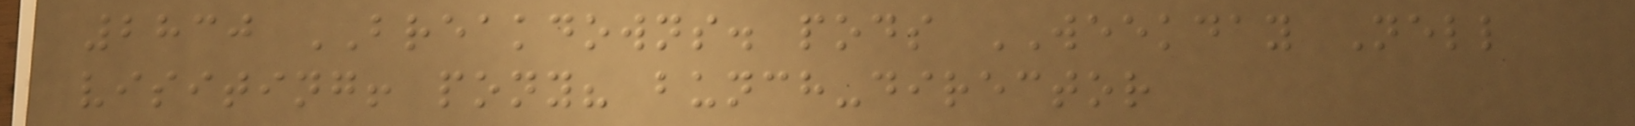2830 BREAKDOWNS. pods WEEKDAY Nell
visiting! pony? bunch-director
